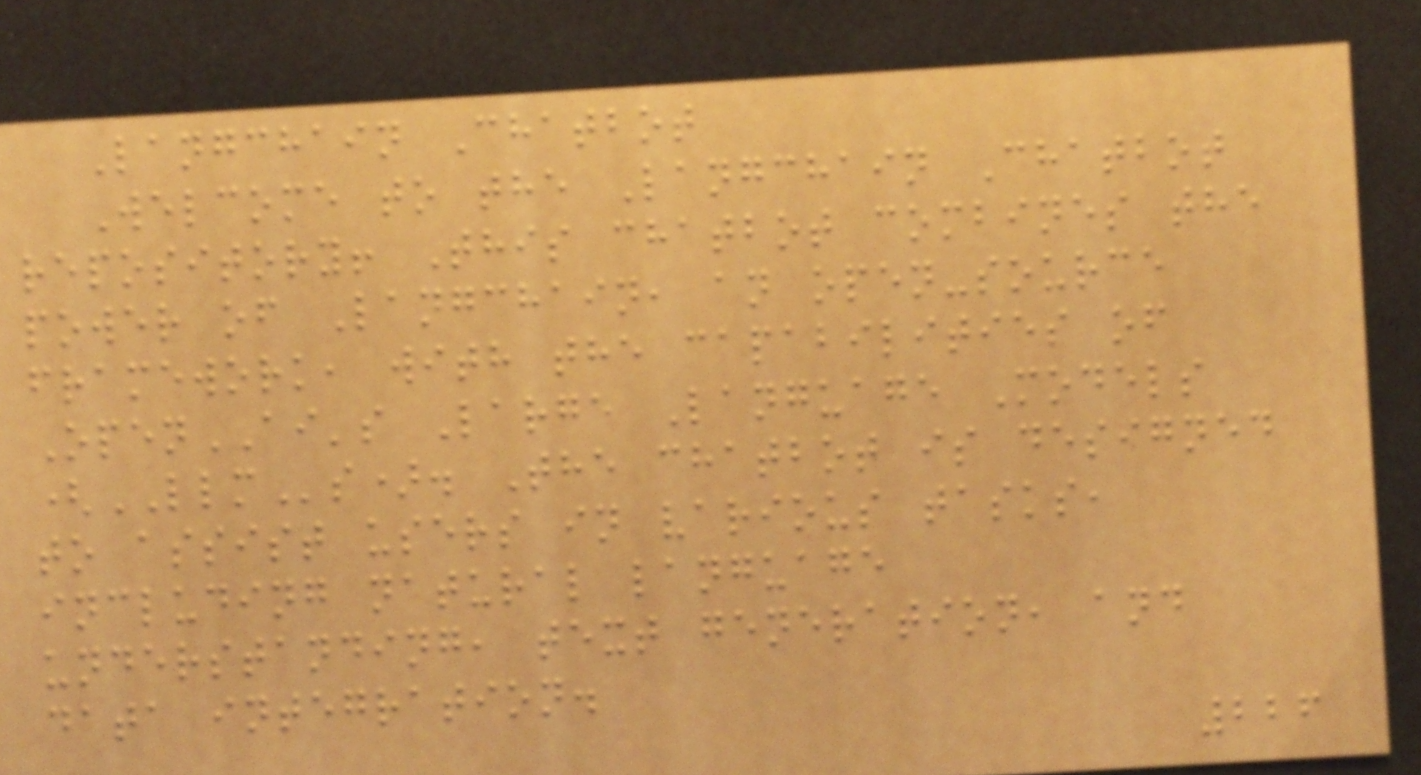Langchain Chatbot
Welcome to the Langchain Chatbot
repository! This chatbot combines the
power of Langchain, an open-source
framework, with the capabilities of
OpenAI's Large Language Models
(LLMs). The chatbot is designed
to assist users in various tasks,
including natural language
understanding, text generation, and
data integration.
226
